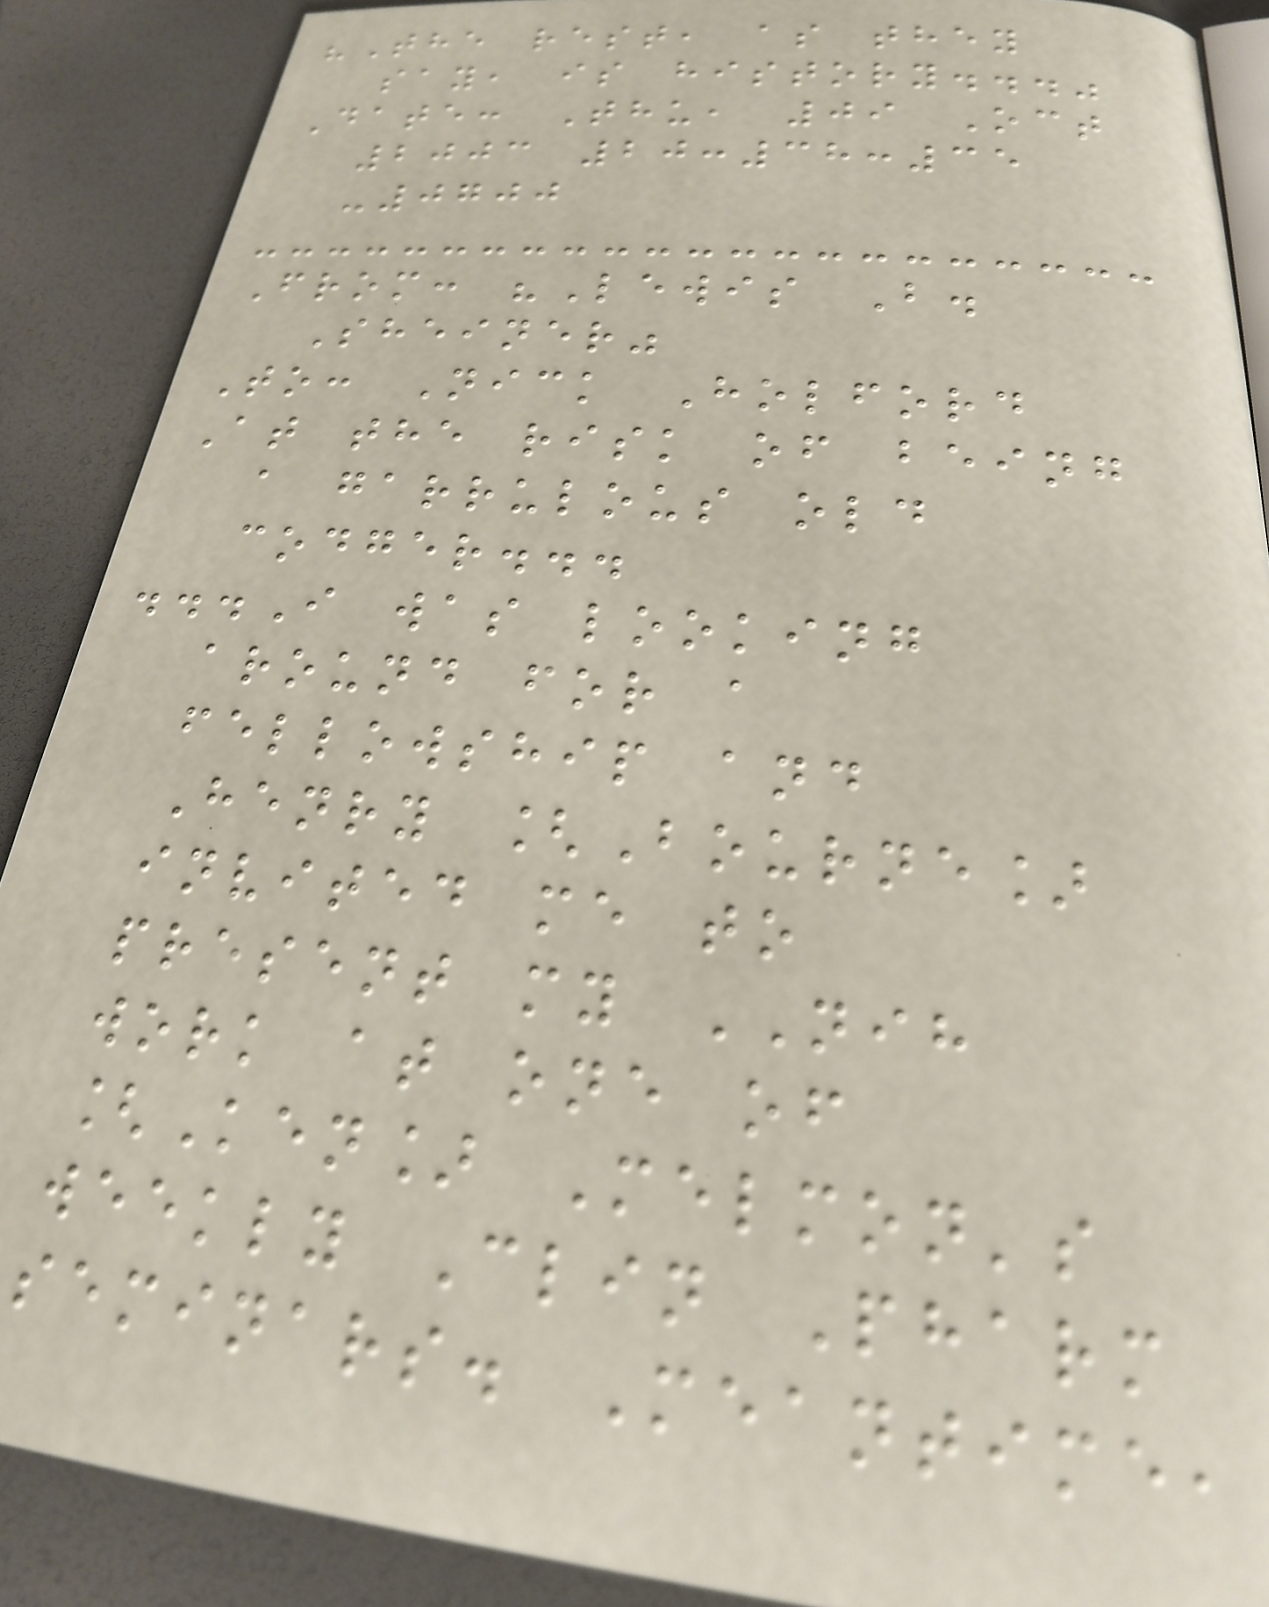"The rest, as they
say, is history..."
Date: Thu, 09 Oct
2003 20:38:35
-0700
From: "Lewis B.
Sheiner"
To: Nick Holford
At the risk of being
a garrulous old
codger...
...I was looking
around for a
fellowship and
Henry [Bourne]
invited me to
present my NIH
work at one of
[Ken] Melmon's
weekly Clin Pharm
seminars. Meantime,
